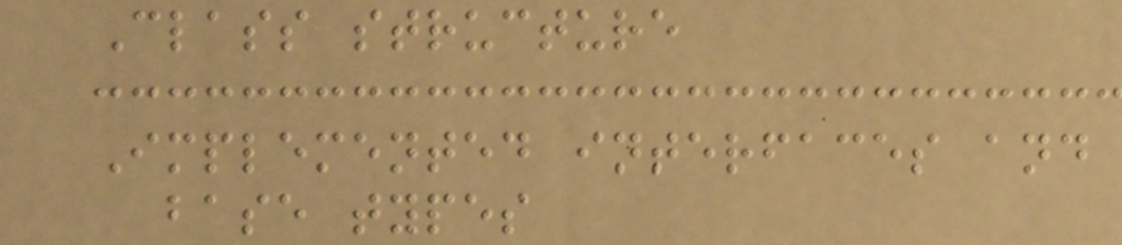Class structure
Implemented interfaces and
base types
